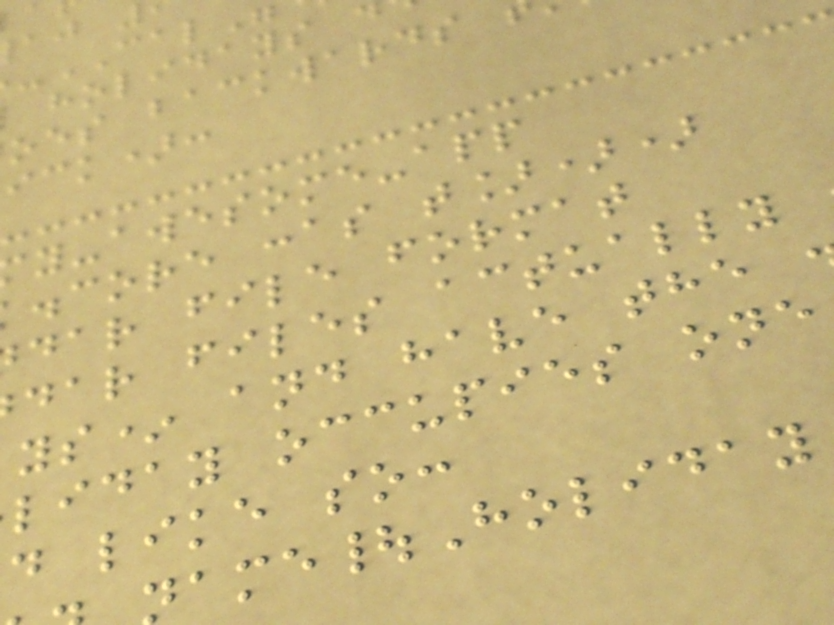oes backwards
ick):
y-awesome-app
.core :as t]))
dar file format
dar files actually
ys* and have the
liday occupies one
d like so:
ame|Holiday
